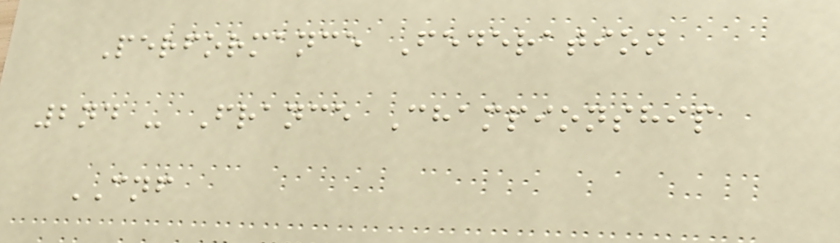Performance Federation
2nd - France Championship
CNF
